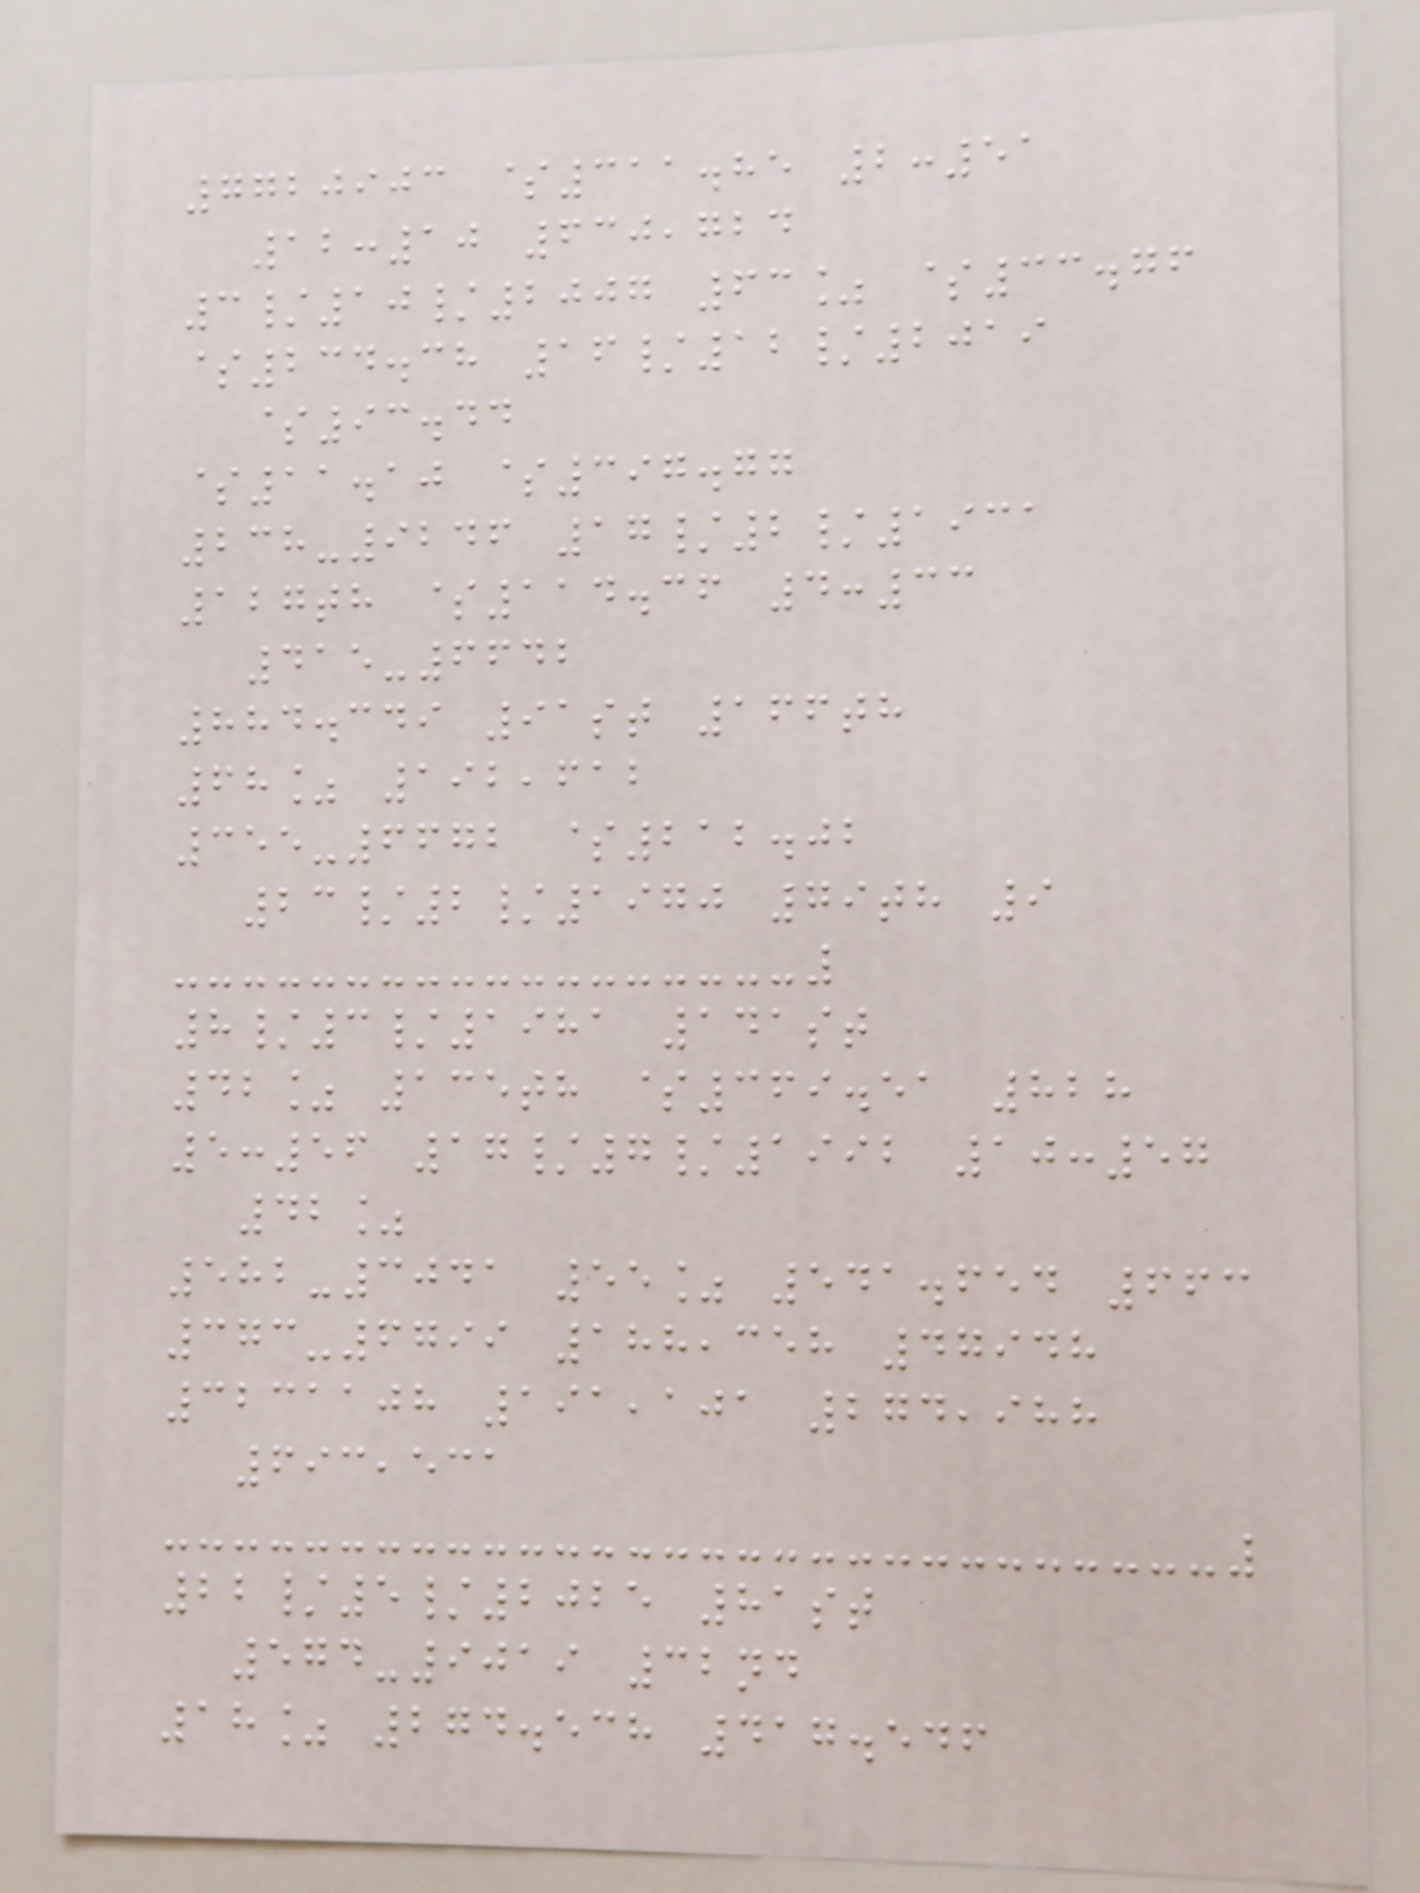7720903 $311.85 2:51
12:10 630,724
3/10/2007 63% $33.76
$234.38 16/12/2019
$93.44
$11.10 $397.77
238-9246 17/2/1931
127th $114.36 4:33
415-6642
884.349 91st 166th
68% 192,612
355-6672 $212.02
23/2/1970 79th 9
8/3/1981 141st
42% 135th $369.51 828
5:56 17/7/1992 10:57
42%
582-3041 55% 541.654 663
373-6799 188,358 47948
3231108 191,101 274,988
693,531
22/5/2025 81st
574-9019 32nd
18% 274.538 417.546
